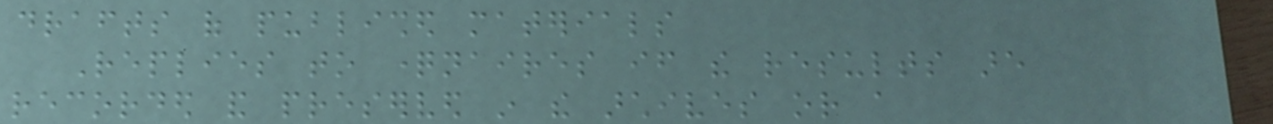drafts of published materials
Replies to questionnaires if the results are
recorded and preserved in the archives or a
